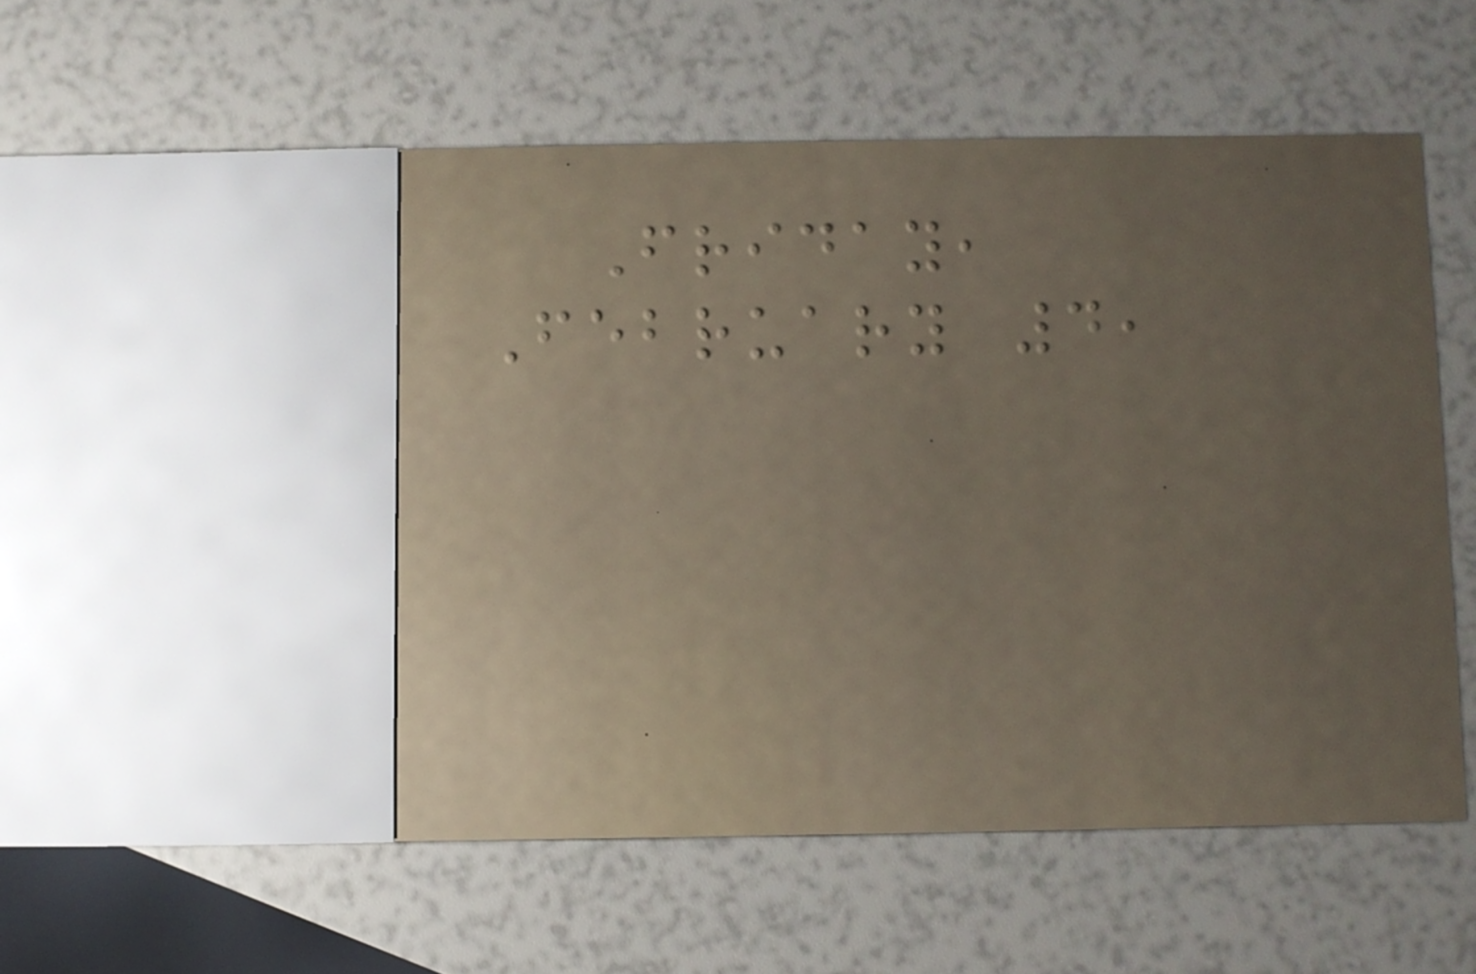Friday,
February 4,
